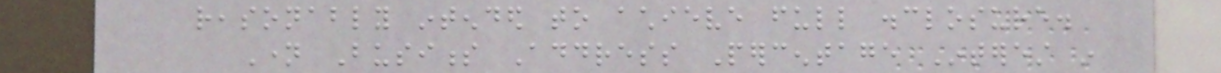reasonably intended to achieve full disclosure.
Name Business Address Percentage Interest in
